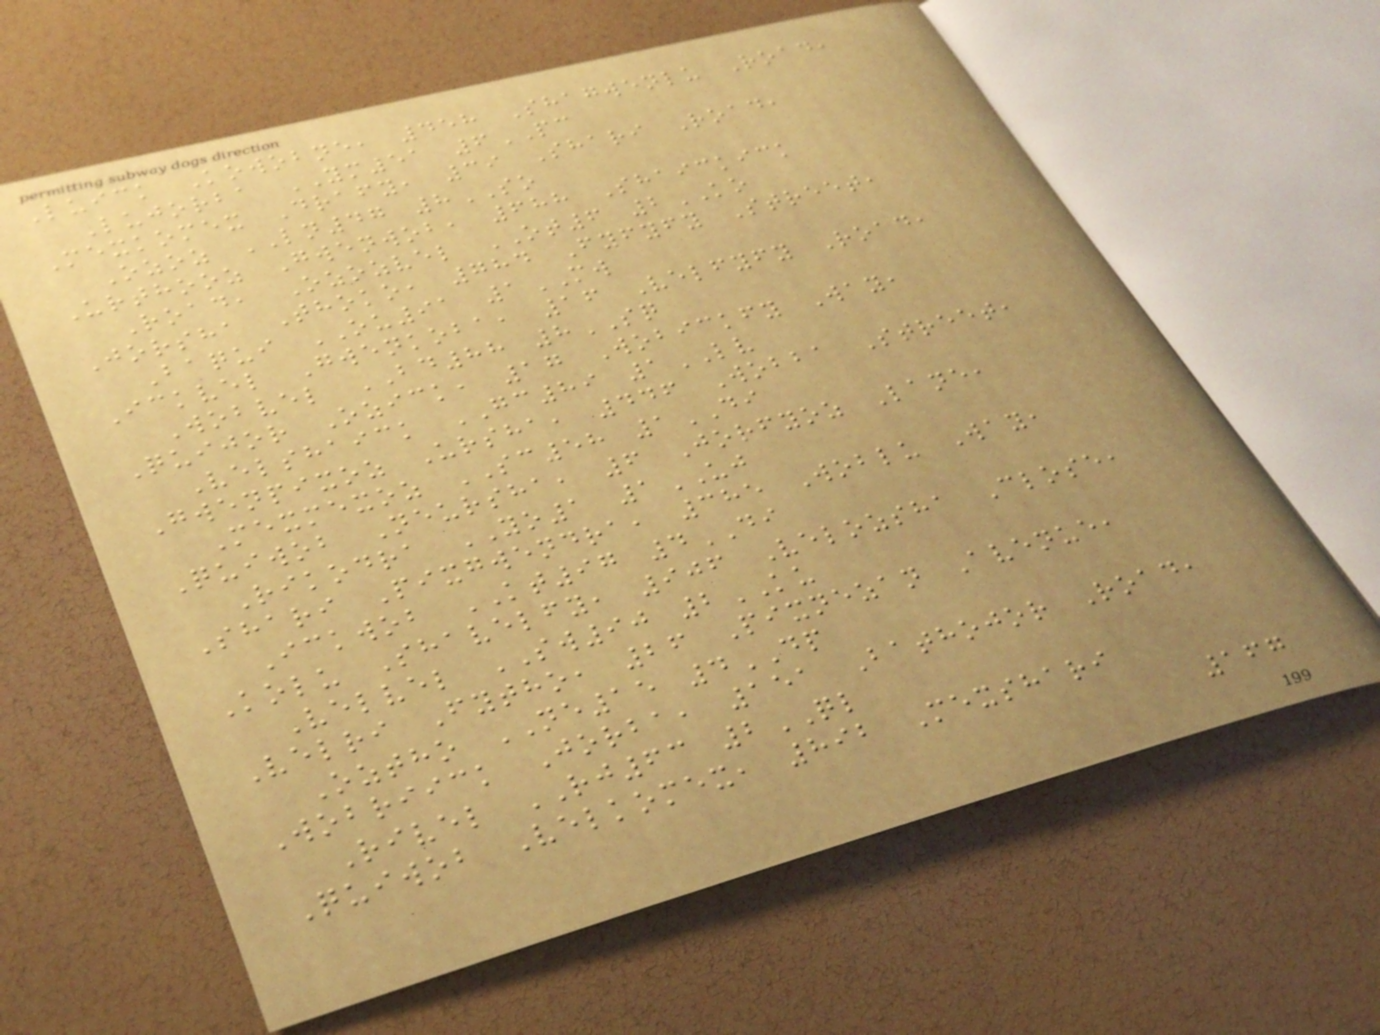Luick Kowobne, 458 Shagwenlu Road,
Lujorba YM51 6PC
Mexkomex Drafy, 39 Shari Road,
Ozoz LN47 8SO
Urthooz Gwenwob, 688 Shaickick
Road, Ozozvel OT6 2KO
Jorsha Thoko, 784 Fyfyfy Street,
Baqui OU91 1MW
Ickvel Gwenkoba, 16 Velfyfy Road,
Wobvel BD88 8SQ
Quijor Ozick, 17 Wobickfy Way,
Velshaick GC89 1LV
Gwenpixoz Ursha, 446 Wobba Street,
Mexmexoz SC58 1DI
Quiwob Neursha, 6 Jorfyoz Lane,
Rikodra YO1 1UJ
Shari Pixgwendra, 385 Woblu Way,
Ickwob KT97 4DI
Kolu Shavelfy, 906 Velozsha Close,
Velvel SW90 2KU
Velri Fytho, 26 Pixnezan Avenue,
Oztho NE15 4DP
Wobriick Jorba, 151 Bathojor Road,
Rivel RJ63 2QL
Quiwob Velkomex, 892 Mexshari
167
